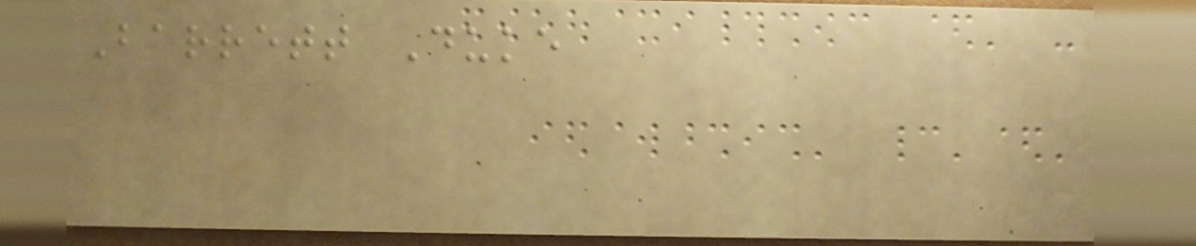Barrett Duke
